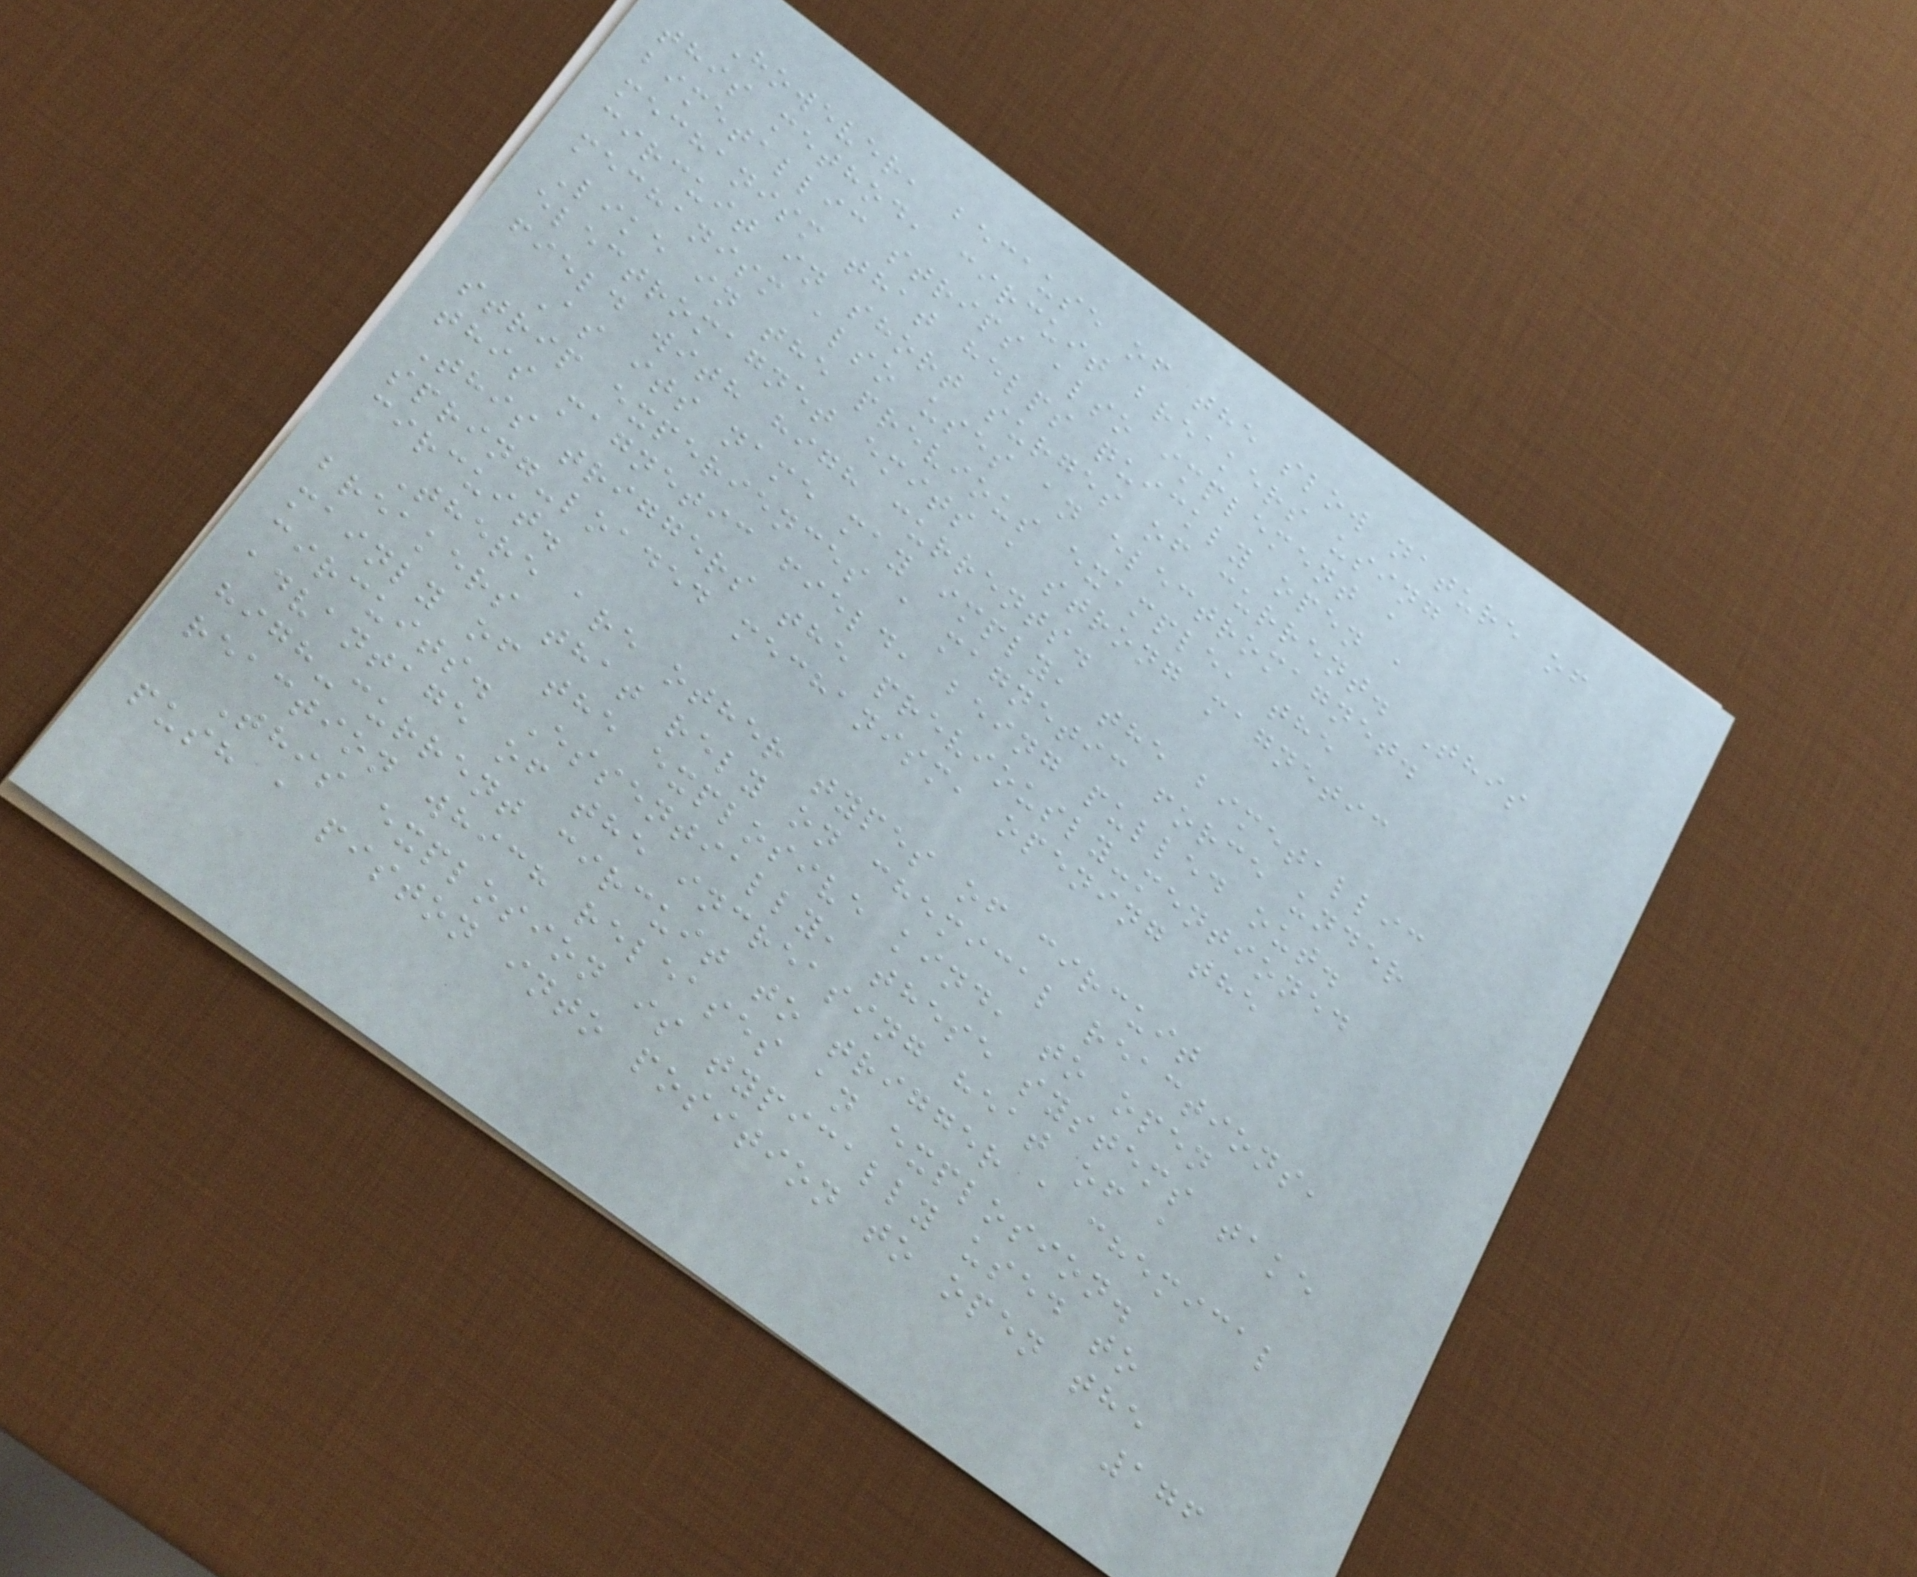However, because of the slow nature of
this method, circuit breakers using
bimetallic strips also implement a
mechanism that helps quickly open a
circuit in short surges of current. This
mechanism also uses an electromagnet.
Like in the previous example, the
electromagnet emits a strong magnetic
field with high currents.
As its name may imply, the bimetallic
strip experiences a magnetic force under
this magnetic field, being pulled out.
This triggers the previously-mentioned
spring-loaded mechanism, opening the
circuit.
There are other types of circuit
breakers that rely on chemical reactions,
mainly of the explosive kind, to open
circuits. Essentially, these systems take
advantage of the increasing heat of a
high-current circuit to trigger a chemical
reaction which releases an explosion.
This explosion is typically used to
push a piston into position to open the
176
